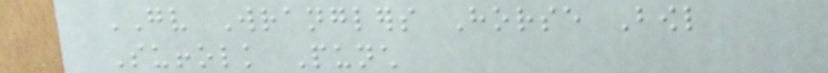GV Wranglers Horse Bowl
Suffolk Punch
